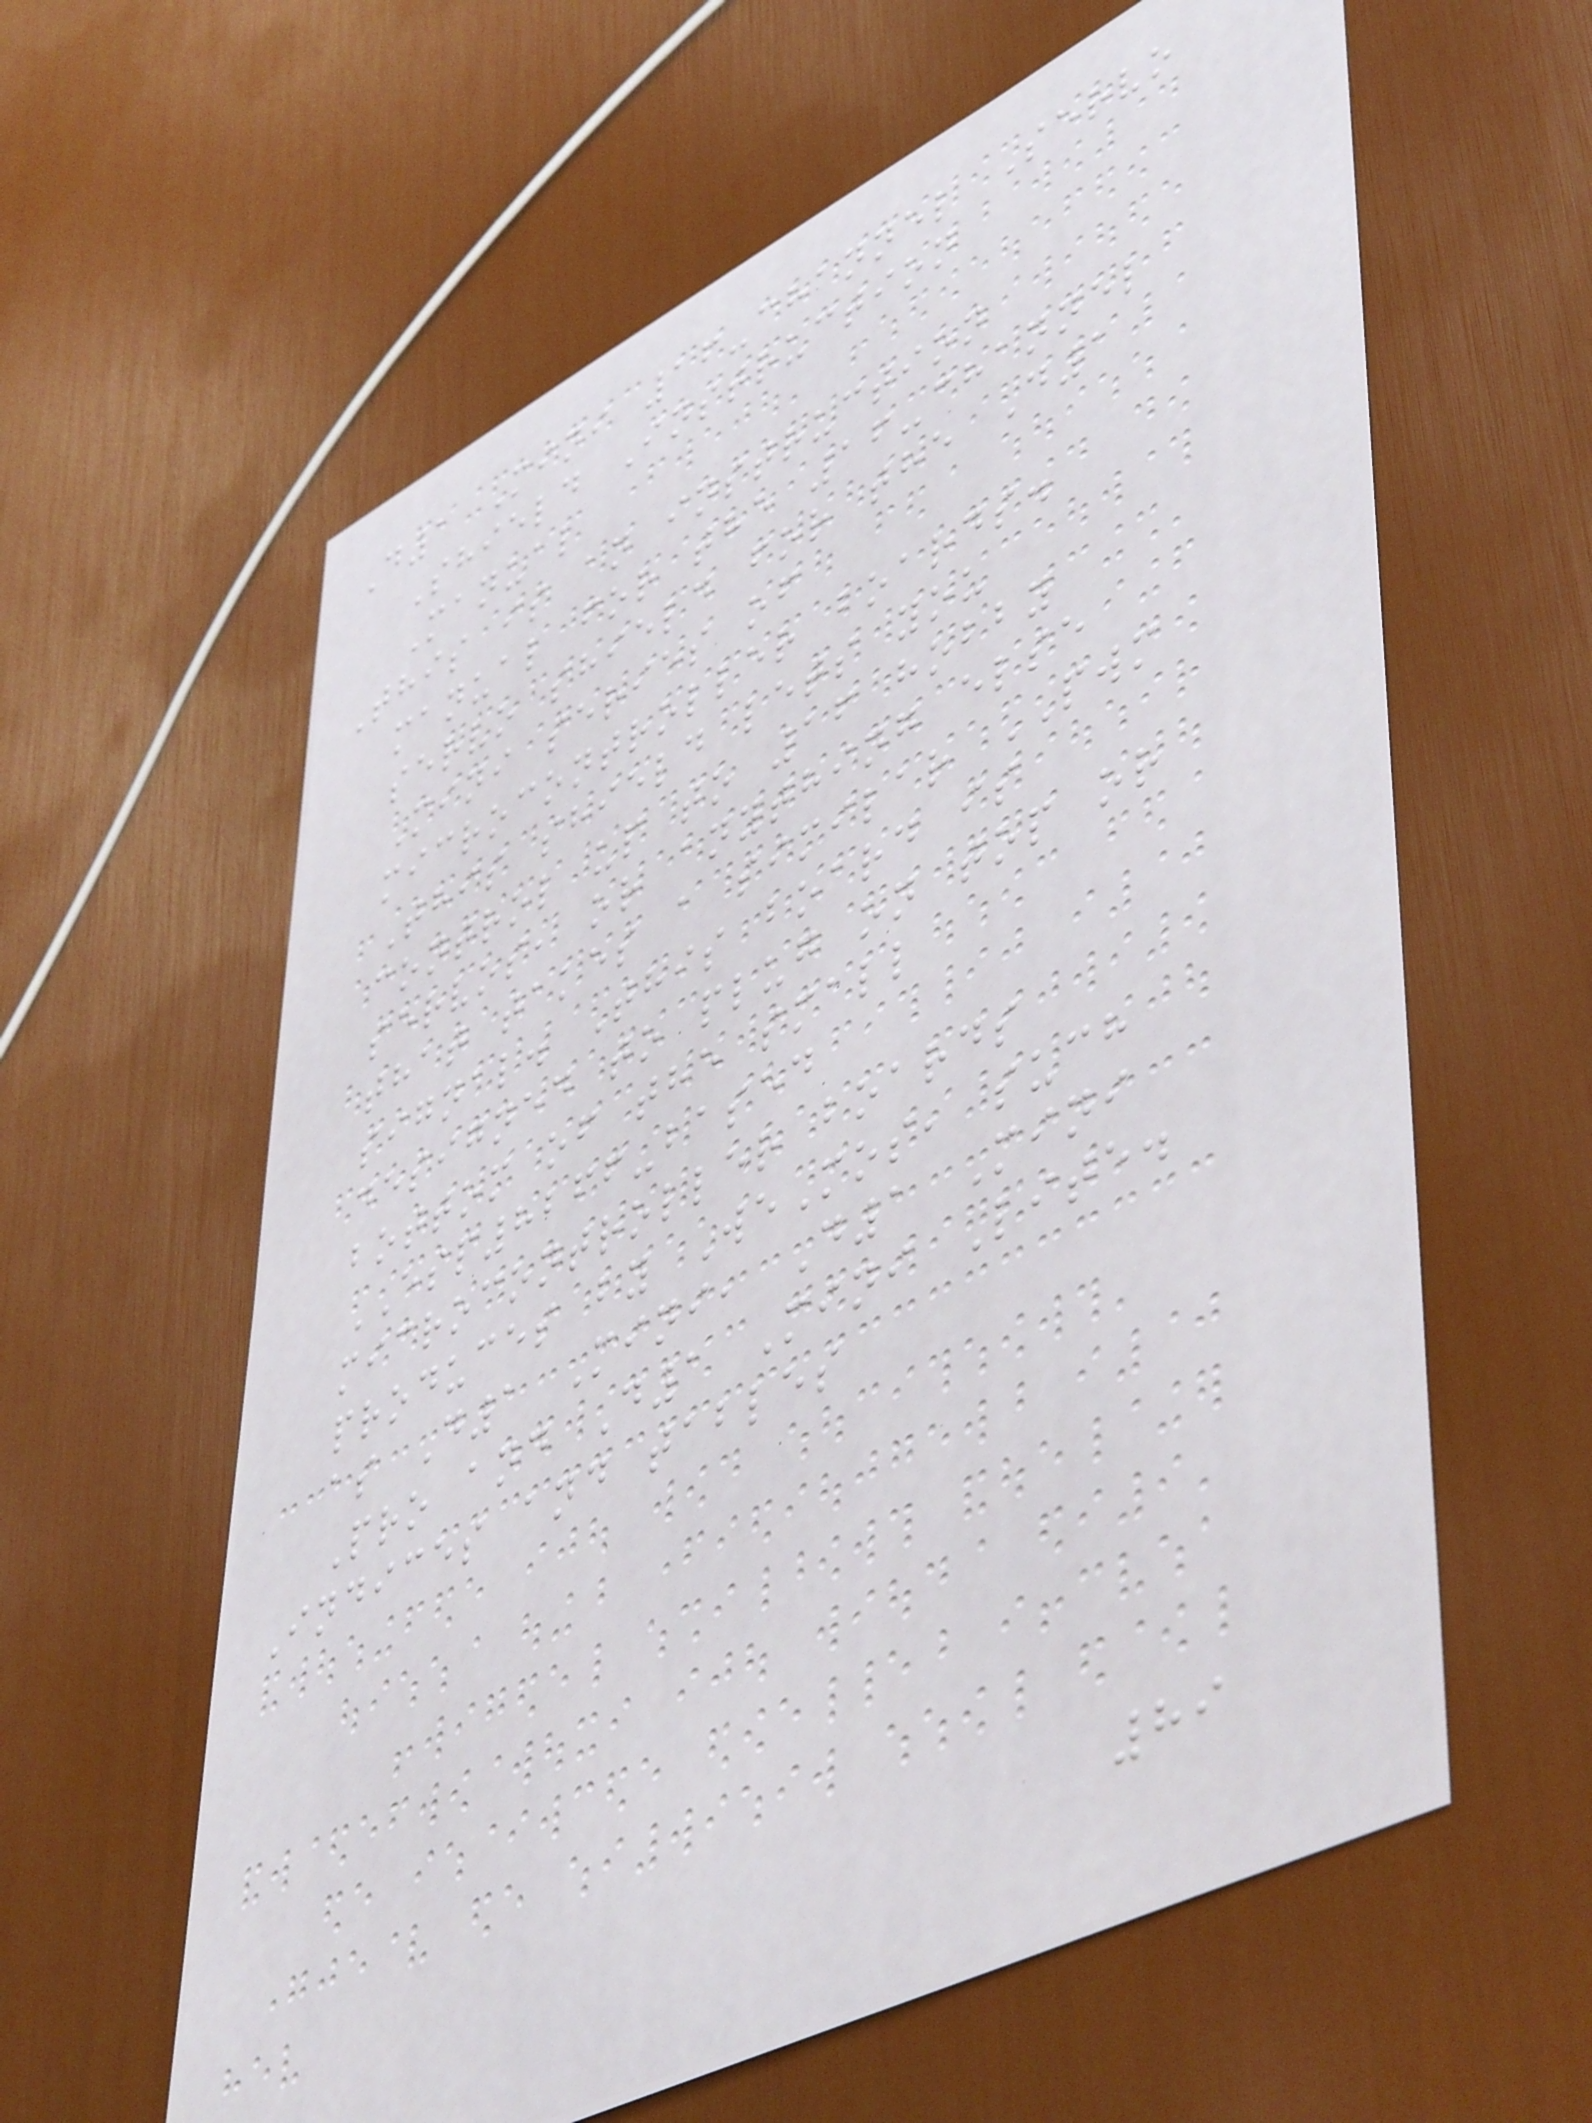D1 Mini 16-channel Servo
Shield Instruction
Manual
This is an instruction
manual for the 16-channel
servo shield for the D1
Mini series of
microcontroller boards.
This shield lets you
control up to 16 hobby
servos, or anything else
that takes a similar PWM
signal. This board is
designed to plug on top or
bottom of the small
ESP8266-based
microcontroller boards
produces by WeMos, such
as D1 Mini, D1 Mini
Pro and D1 Mini Lite.
Indices and tables
89
